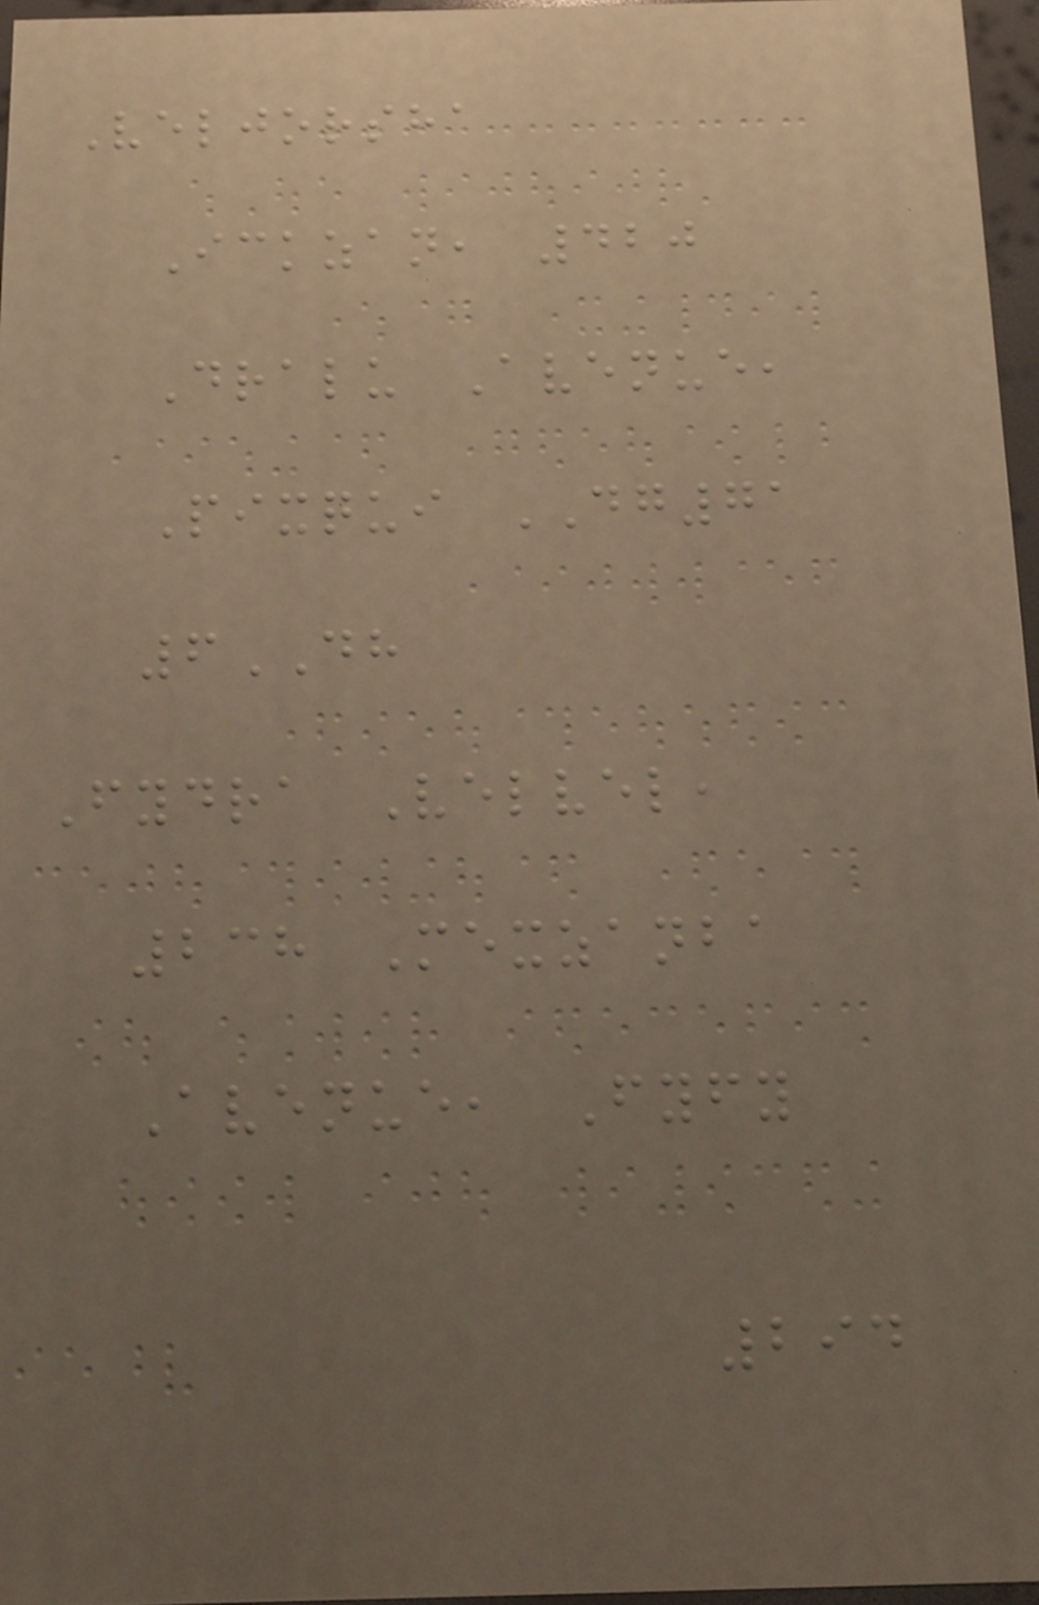Veljorsha
Ickzan, 420
Dralu Avenue,
Pixqui DG71
6DH
Fydra Velvel,
238 Mexzanba
Avenue, Fyfy
294
